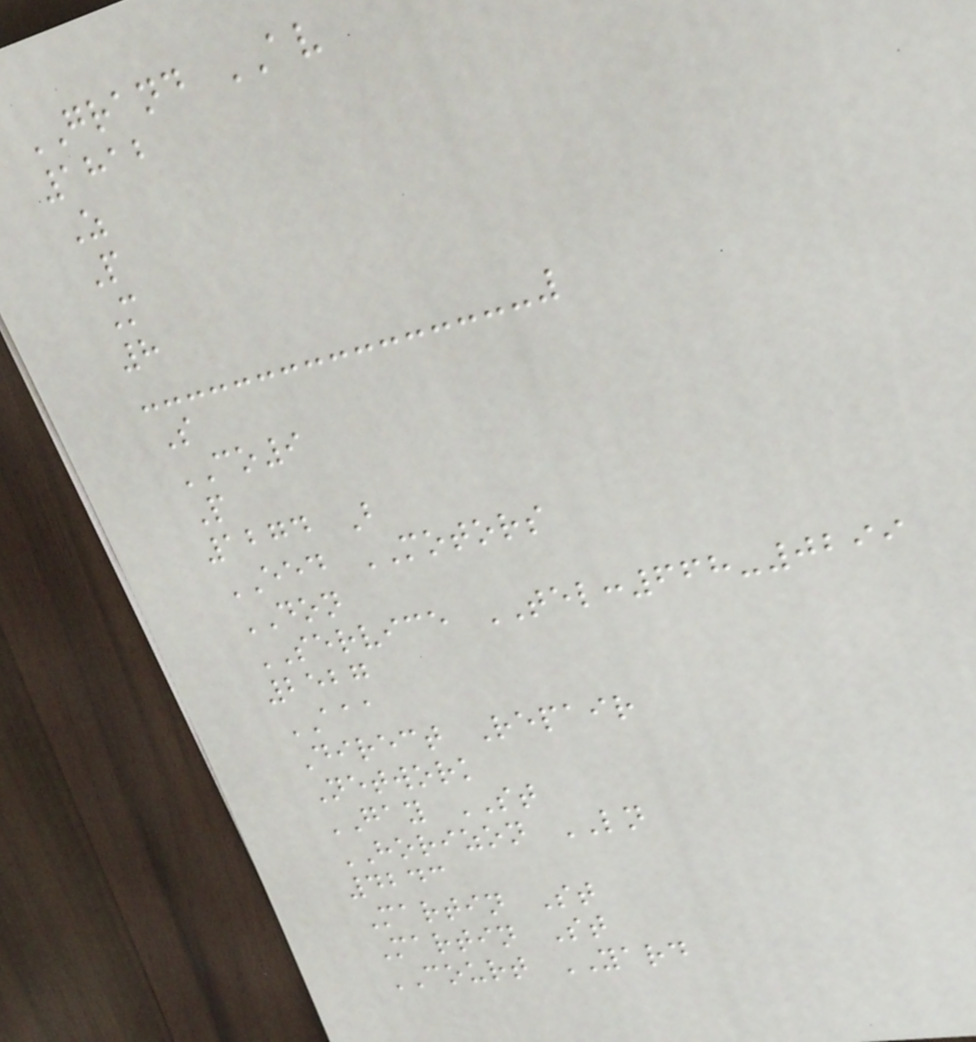GRAND AV
1812
Z
P
M
8
S
CO9
P
1274 B
EED MOTORS
DON
SERVICE TEL:668-0299
2527
AAA
Direct Repair
Network
GAY ST
HORIZON LN
4243
Martin St
Martin St
COURT YARD
